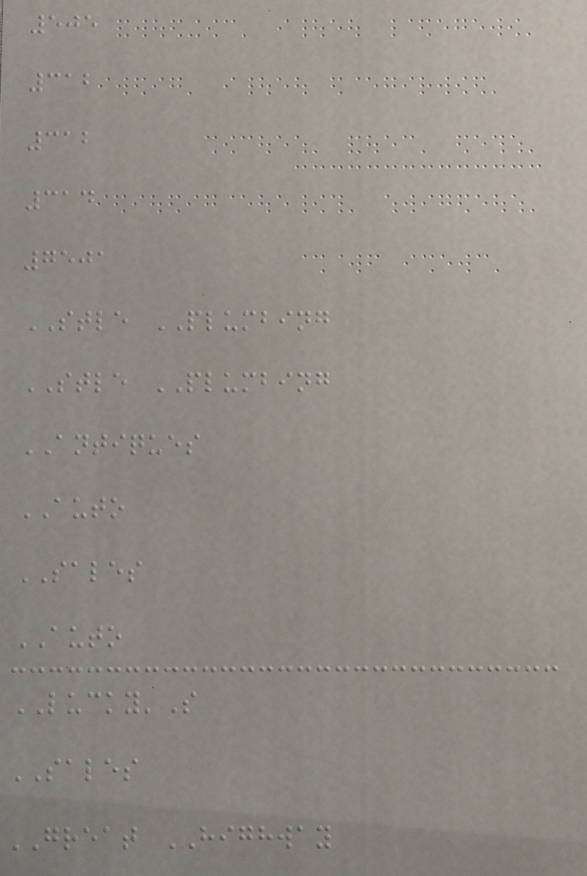505
312
312
314
7501
STLE PLUMBING
STLE PLUMBING
ANTIQUES
AUTO
SALES
AUTO
LUCKY'S
SALES
GREAT HIGHWAY
